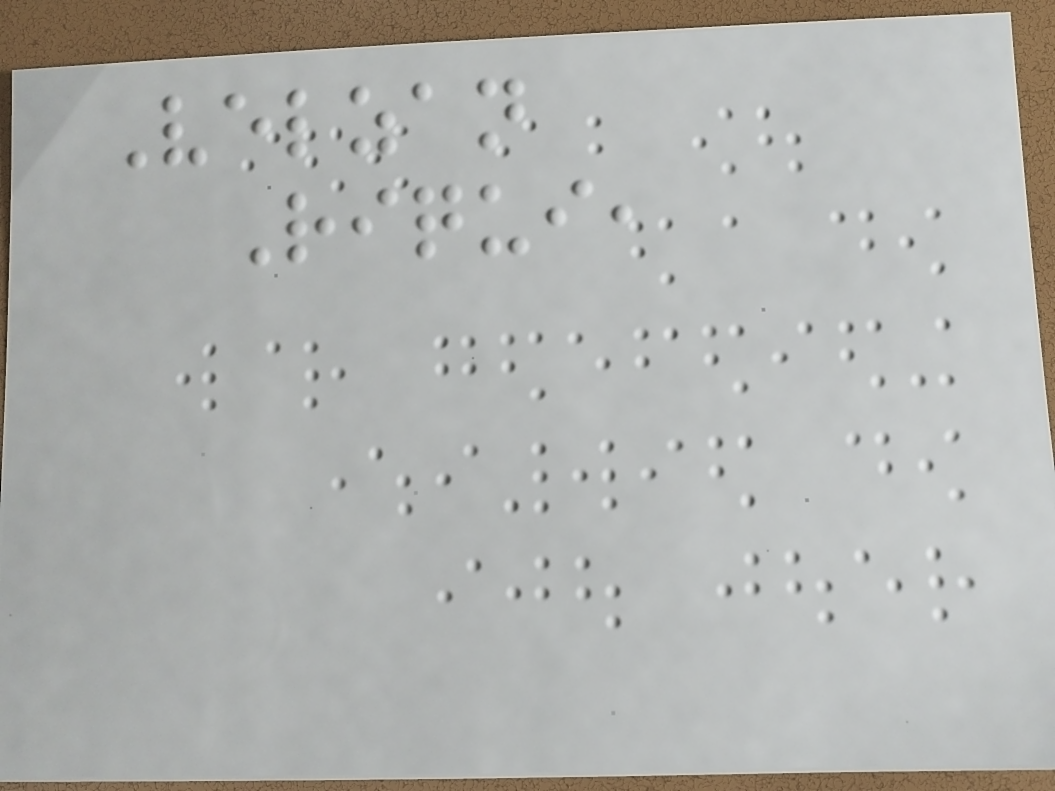Velzan
Riqui,
